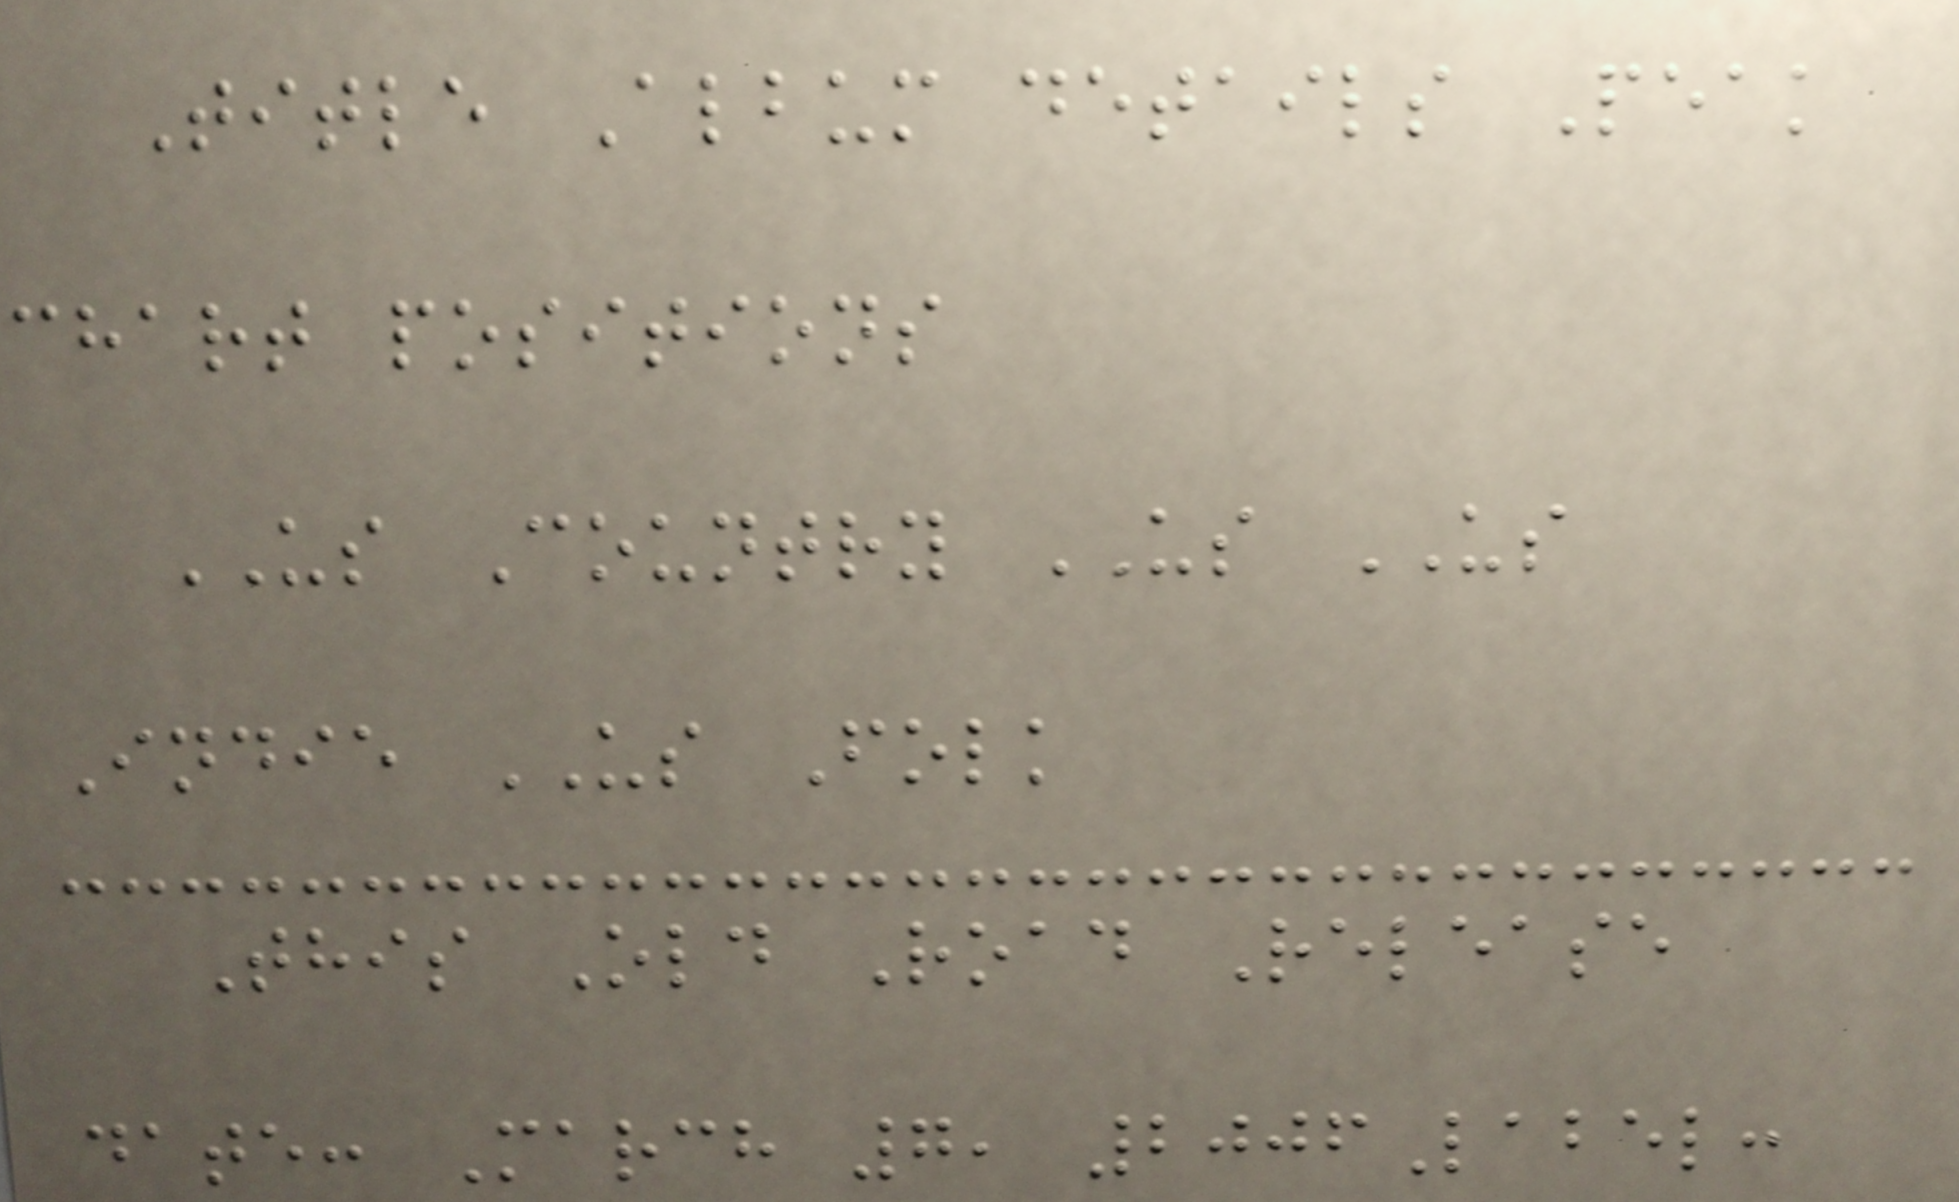Title Album details Peak
chart positions
US Country US US
Indie US Folk
This Old Road Release
date: March 7, 2006Label:
